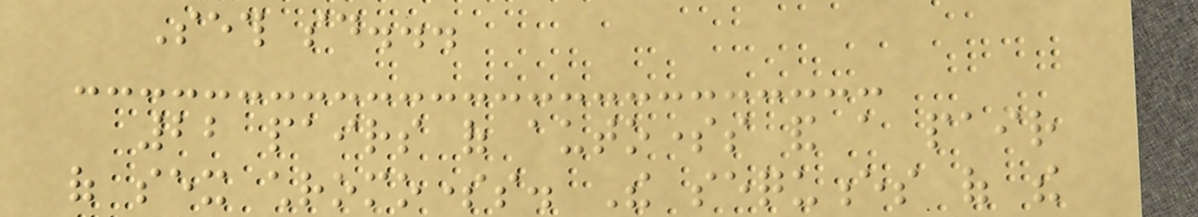Seth said...
22 pairs of autosomes and a pair
of sex chromosomes. The sequences of the
